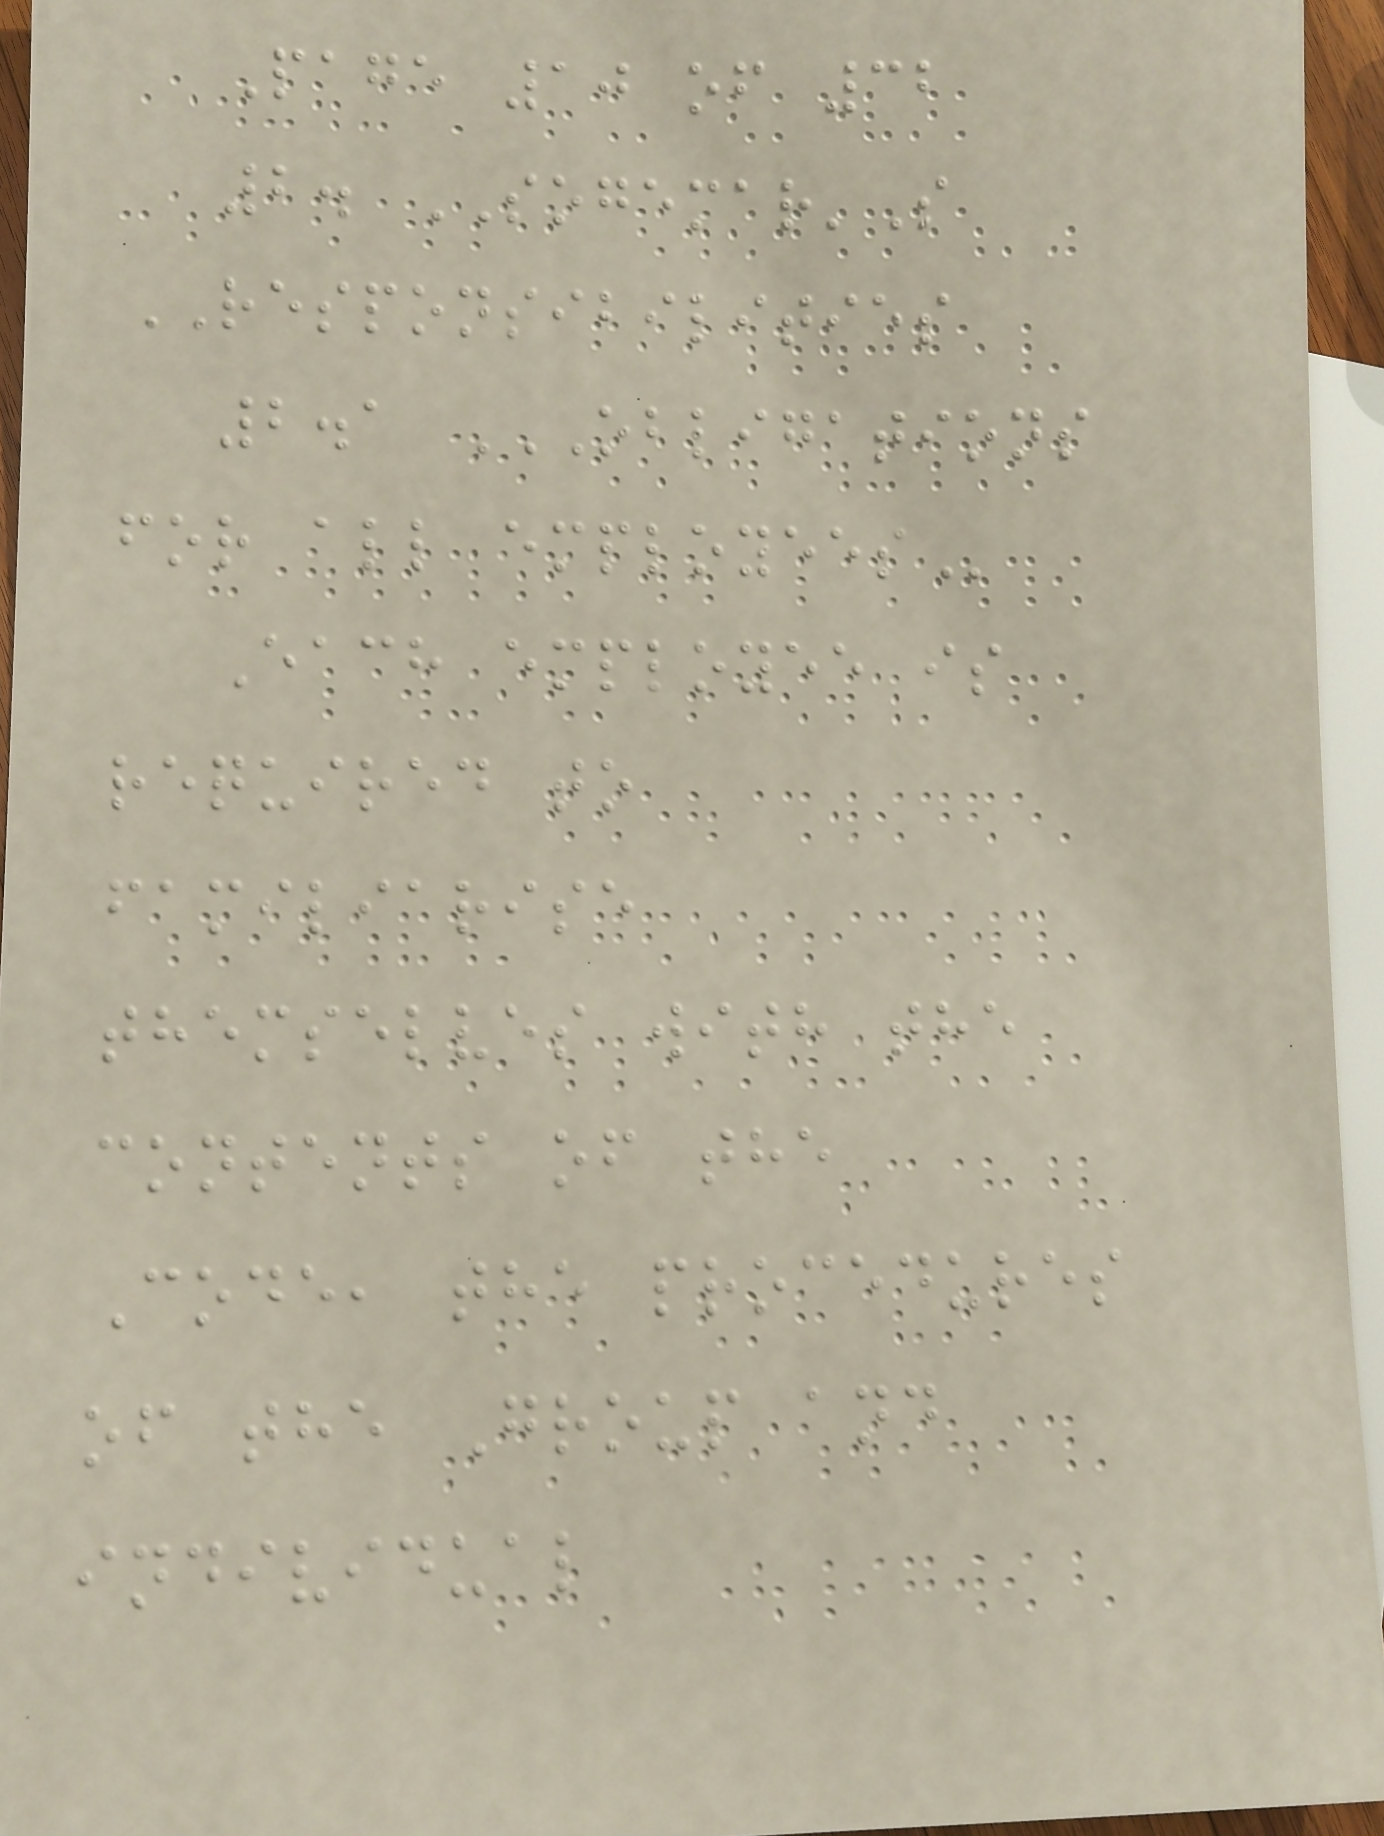Page 10 of 32
2. SOGEMAR'S
RESPONSIBILITIES
2.1 OBLIGATIONS
FOR ALL EMPLOYEES
Each employee is
required to
familiarise
themselves with the
contents of the
Code, the procedures
of the Group and
individual
